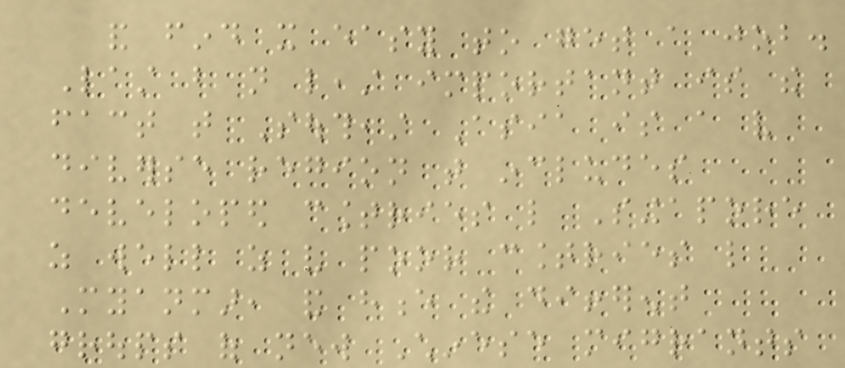and find it easy to get a job.
Last but not least important is the
fact that Southeast Asia is a very
diverse region that includes
developed countries like Singapore
as well as very poor countries like
Myanmar, and hence the different
groups of new Chinese migrants
